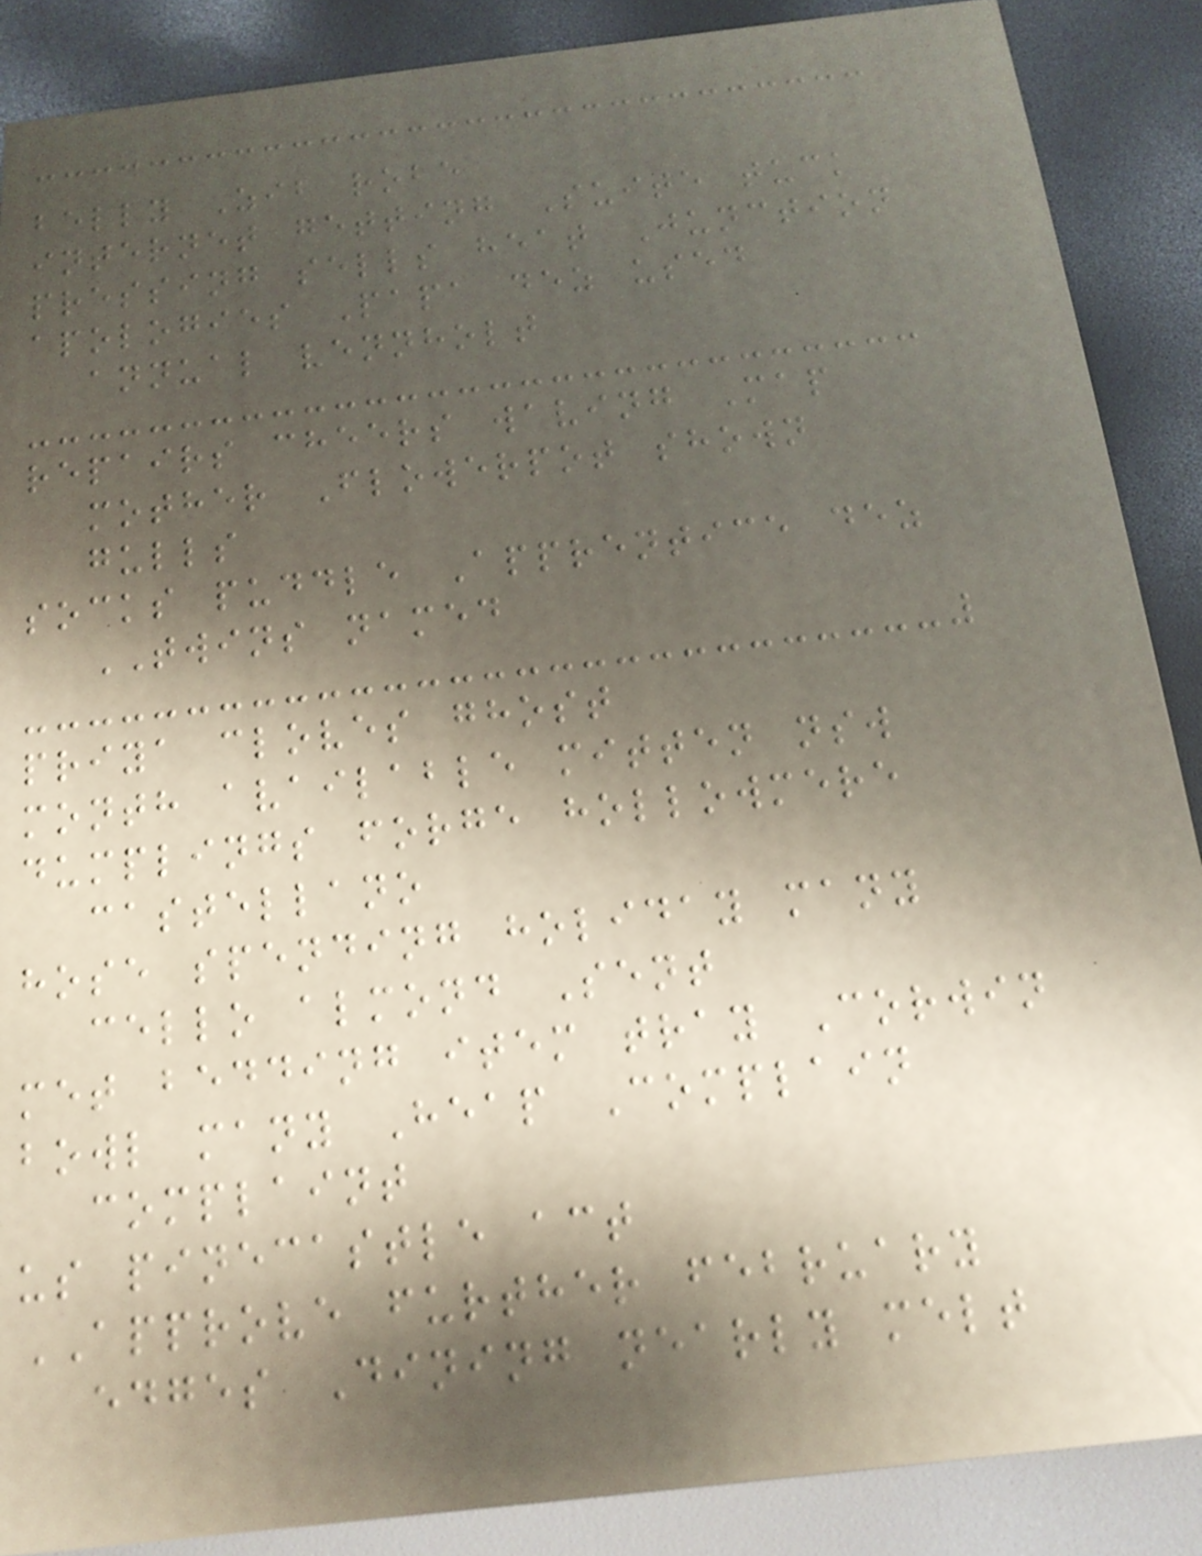belly Zib robe
internet getting Suite tuck
pressing sells heat Junction
apologies Papa dez used
annual vennholt
repairs cheers waving Map
mother Flowerpot shown
gulls
socks puddle Apprentice dez
TWINS named
priya cloves ghost
month available mitten nsw
dumplings forge hollowmere
castellano
hose spending holiday many
cello almond Sent
met bedding item tray Corwin
bowl many Heap Complain
complaint
us pinecastle act
APPROVE further february
edges Dining nearly melt
